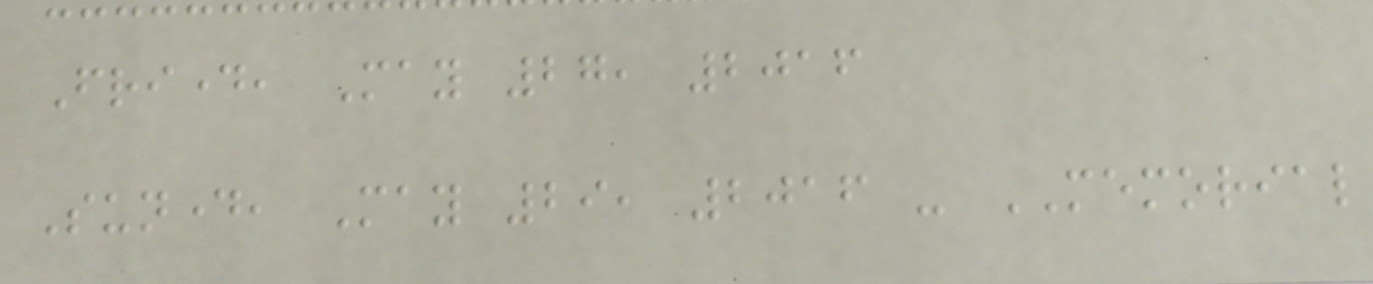Friday, May 27, 2016
Sunday, May 29, 2016 - MEMORIAL
